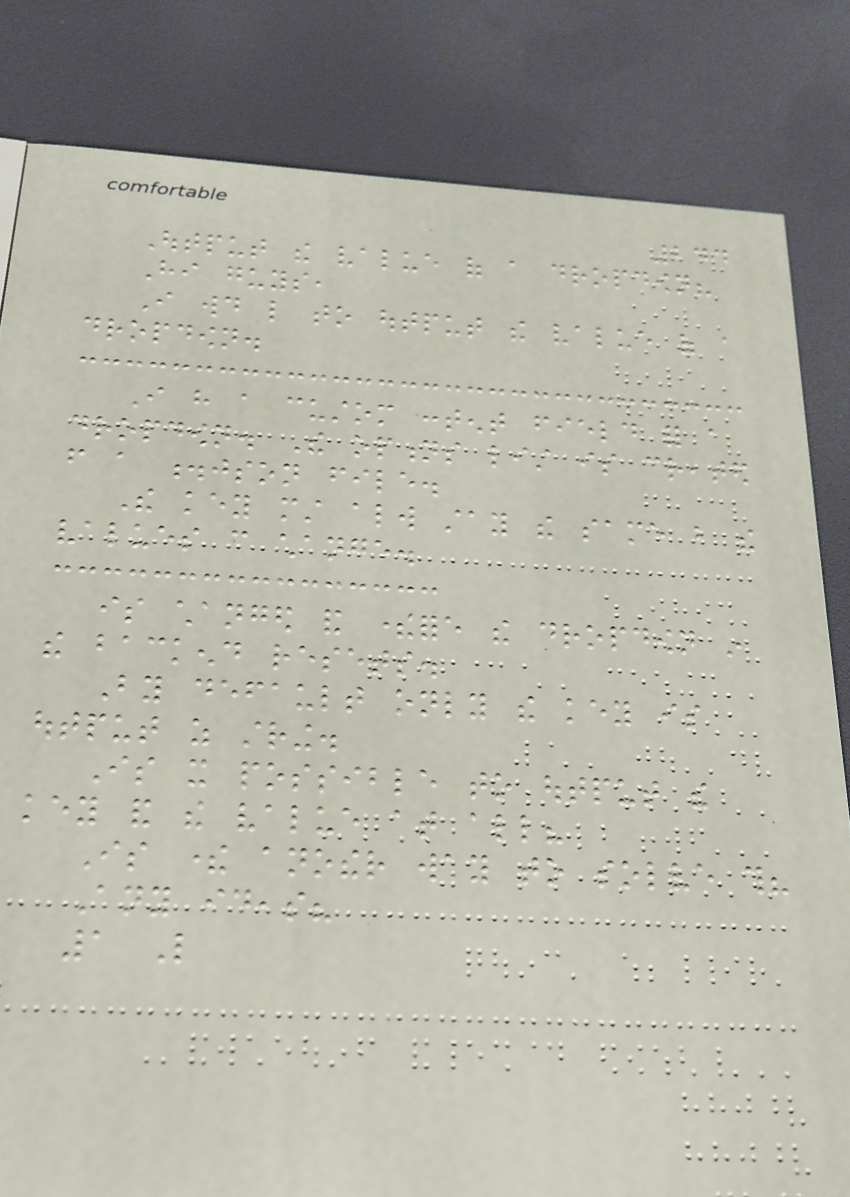244
Output the value of a dropdown?
Hi guys,
I would like to output the value of a
dropdown.
I have a custom content field for a
dropdown. The options list is created
from a .json file.
The key must always stay the same but the
values can change.
is changed and therefore the dropdown in
the backend resets.
By default only the key is
output as string.
Is it possible to output the
key and the value at all?
Is there another way to solve this?
Any ideas?
1 Like
